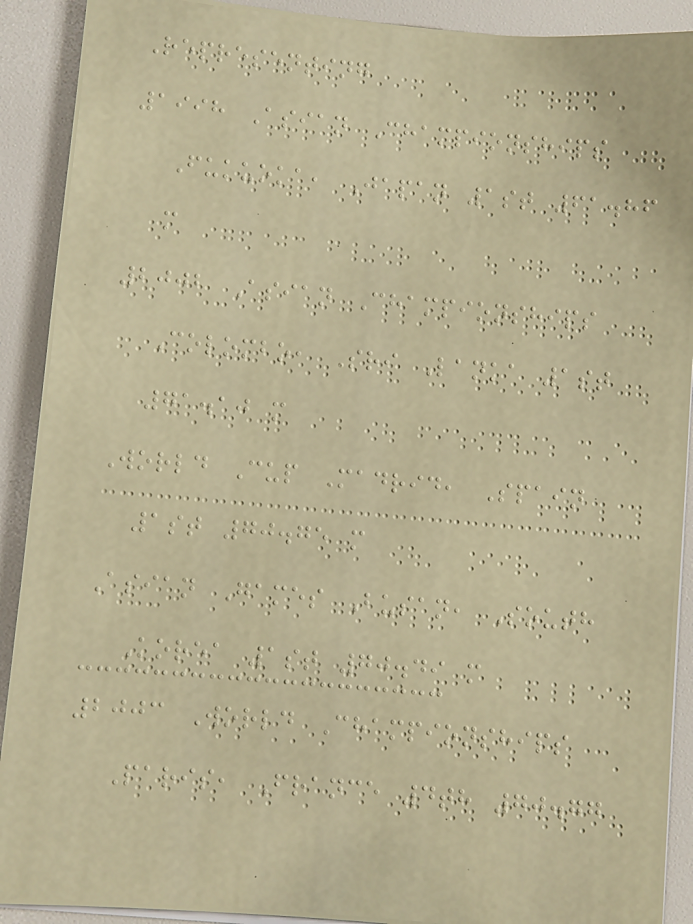Representing
1998 Asian Championships
Fukuoka, Japan 1st 61.86
m
2002 Asian Championships
Colombo, Sri Lanka 1st
71.10 m
World Cup Madrid, Spain
1st 70.75 m
Asian Games Busan, South
Korea 1st 70.49 m
2003 World Championships
Paris, France 4th 70.77
